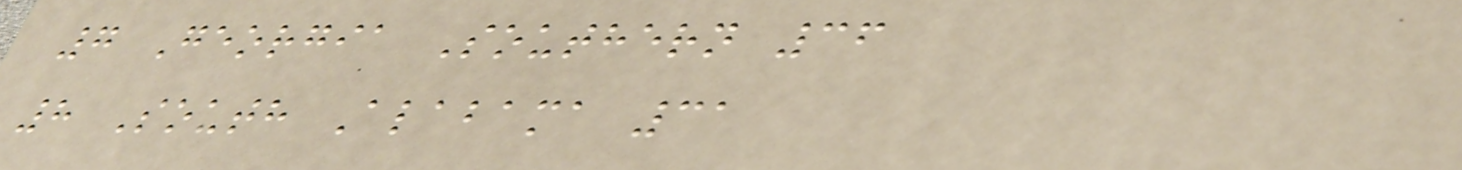7 Georgia Southern 36
8 South Alabama 31
